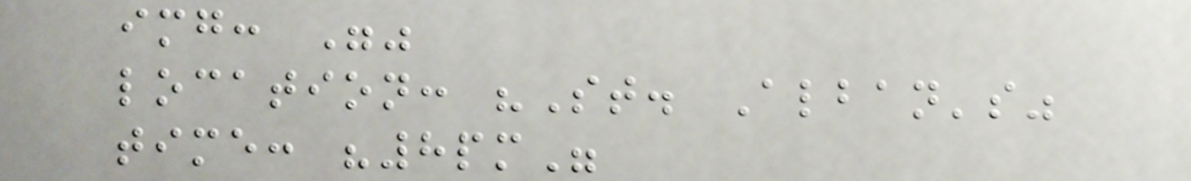img: ""
location: "St. Alban's"
time: "8pm"
